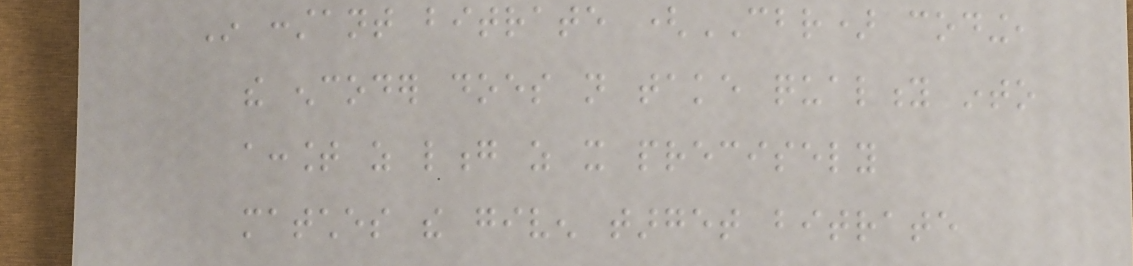In constant bitrate (CBR) coding,
the encoder does not take quality into
account as long as it precisely
matches the given target bitrate
